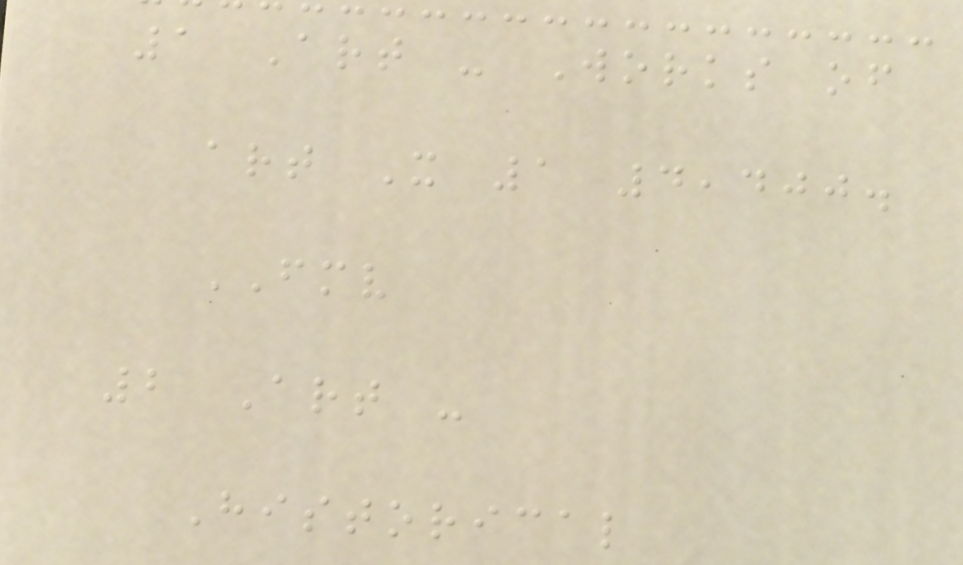1 Art - Works of
art X 1 4,400.
FMV
2 Art -
Historical
